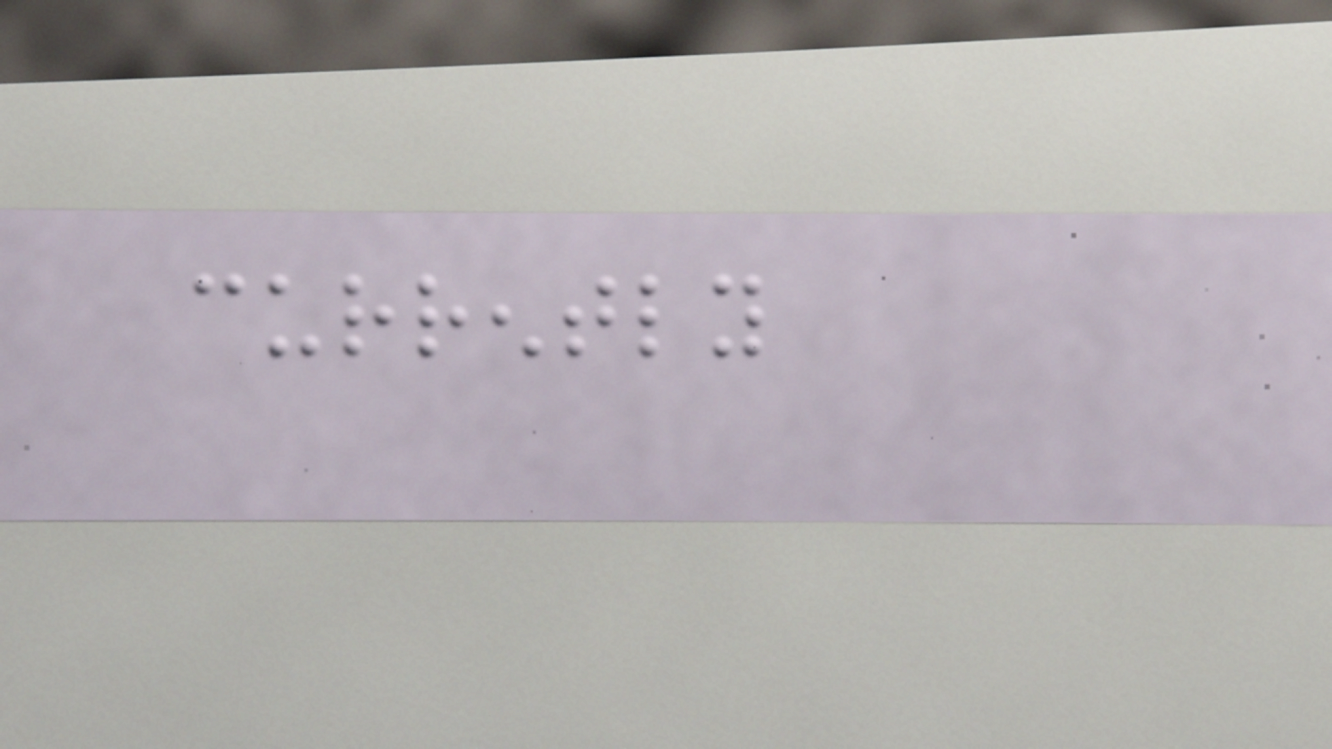currently
